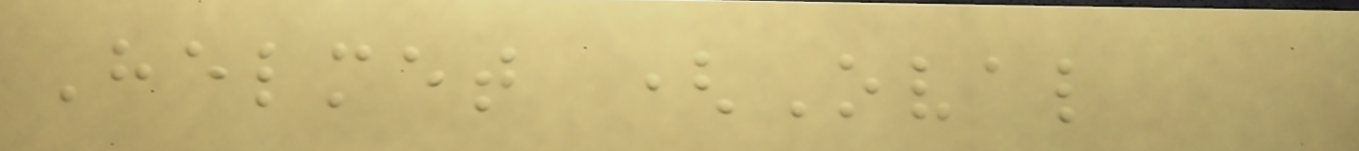Helmet (Oval
